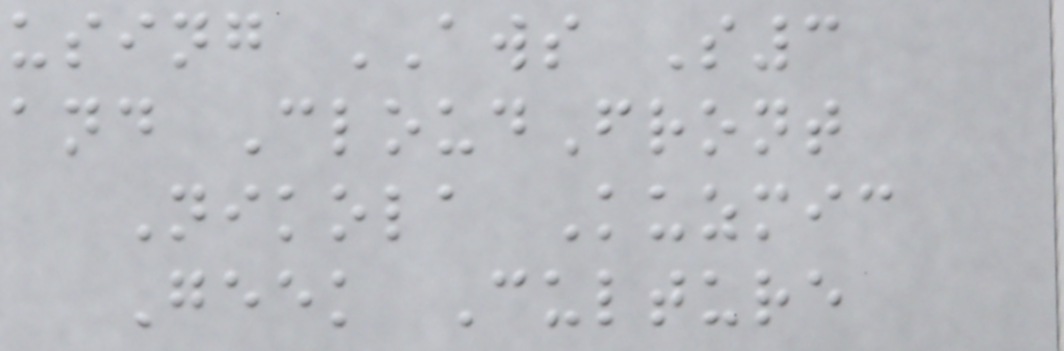using AWS S3
and CloudFront
Nikola Kuzmic
Geek Culture
